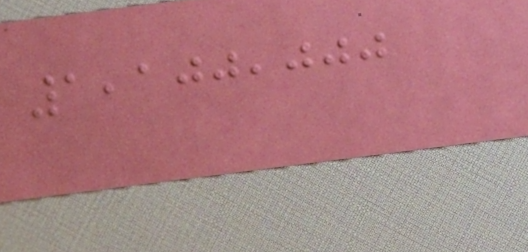1,100,000
